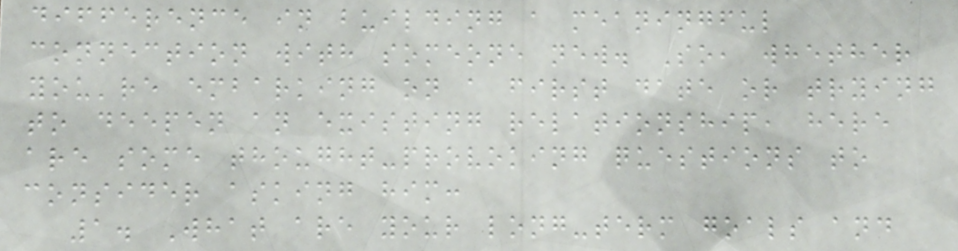difference in building a meaningful
connection with someone new. So, whether
you're embarking on a first date or trying
to deepen an existing relationship, here
are some thought-provoking questions to
consider asking him:
1. What are your long-term goals and
